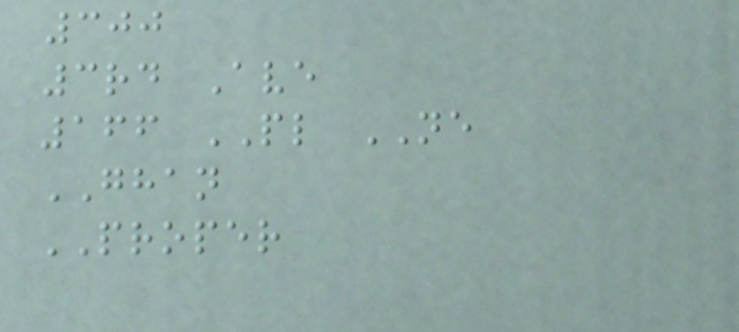300
3rd Ave
166 PL NE
GHAN
PROPER
